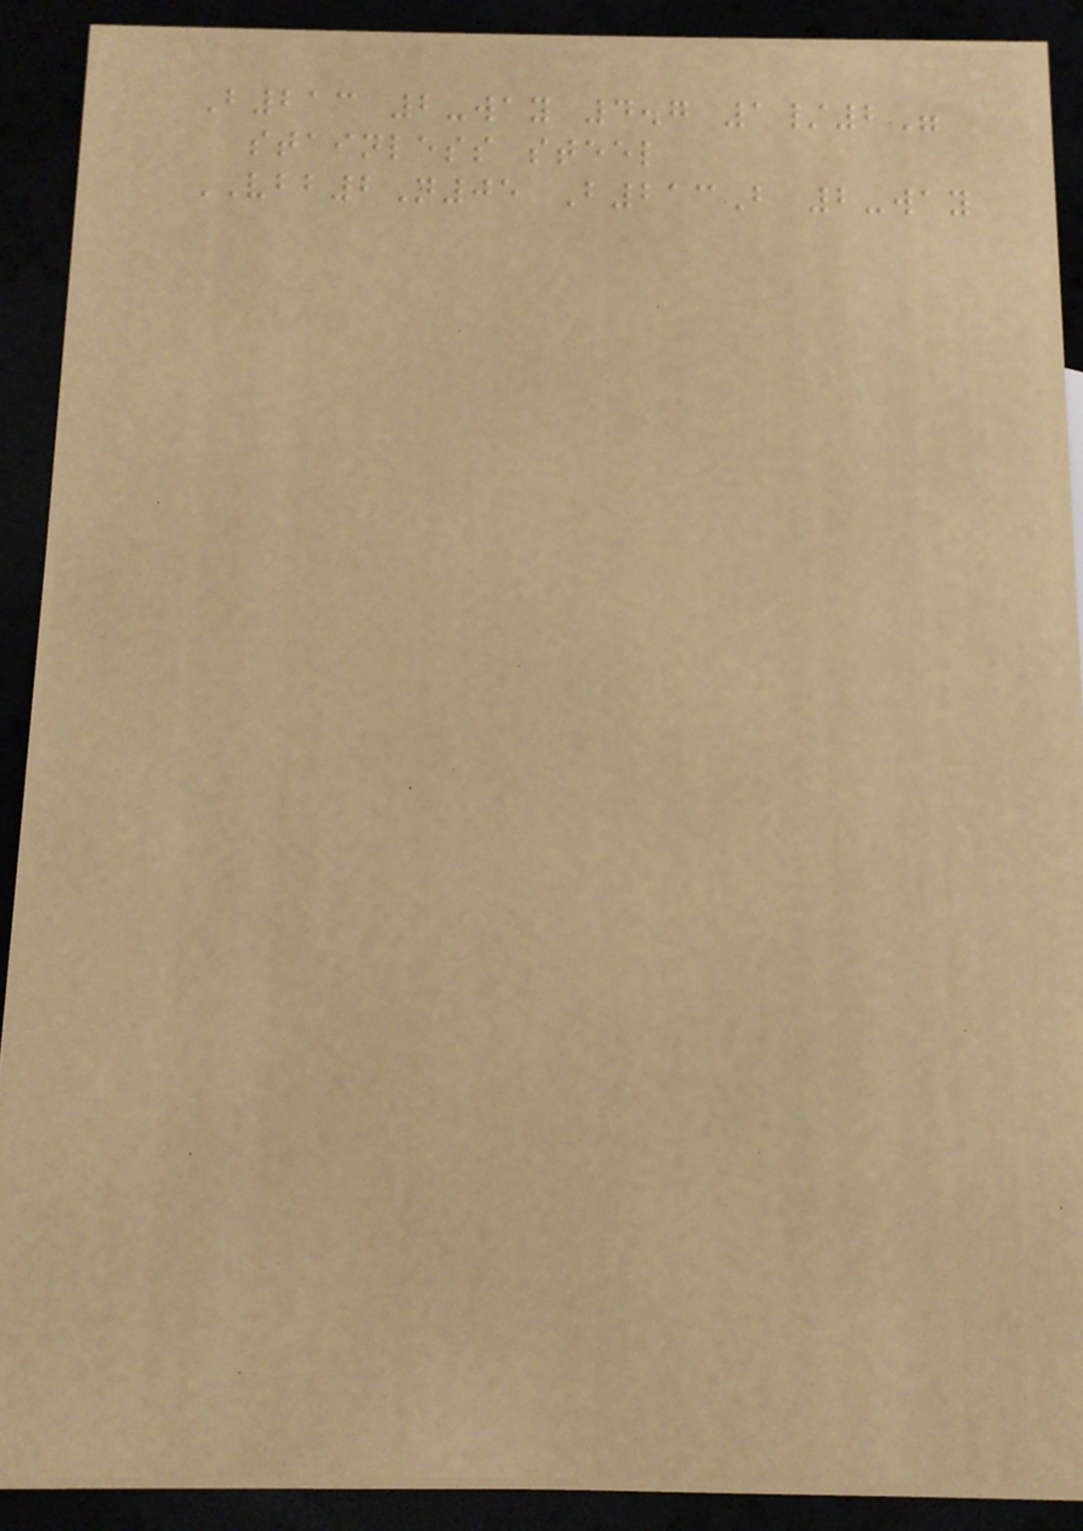B213 2-way 4.7 1/2"
stainless steel
VBB2N05 B213B 2-way
